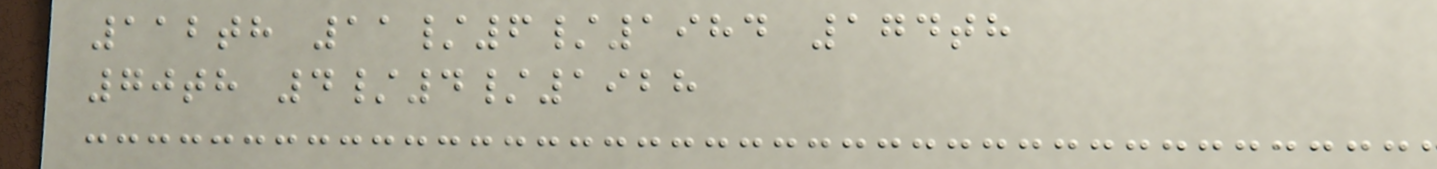112th 11/6/1984 174th
70th 4/4/1928
